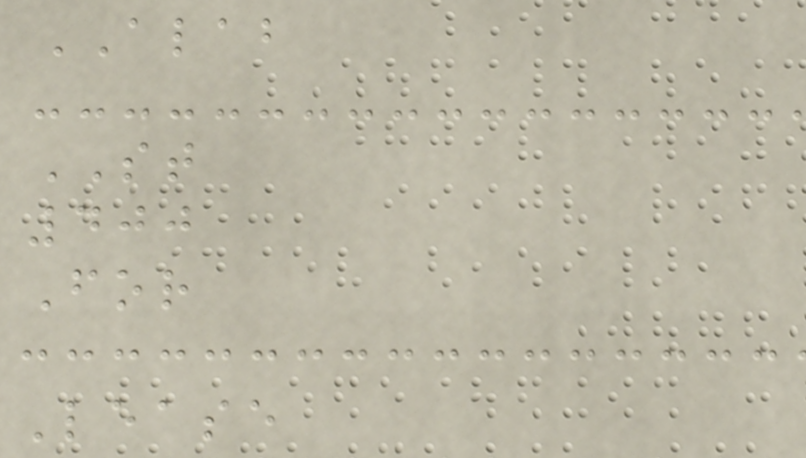ALAB
ST
400
For
Lease
